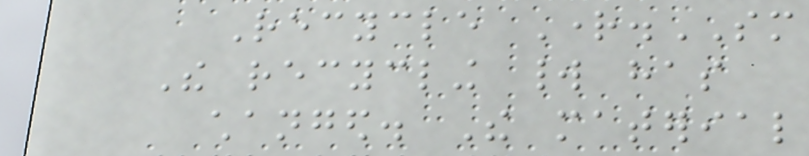Recycle Right.SM
The recycling world has
changed. The material
